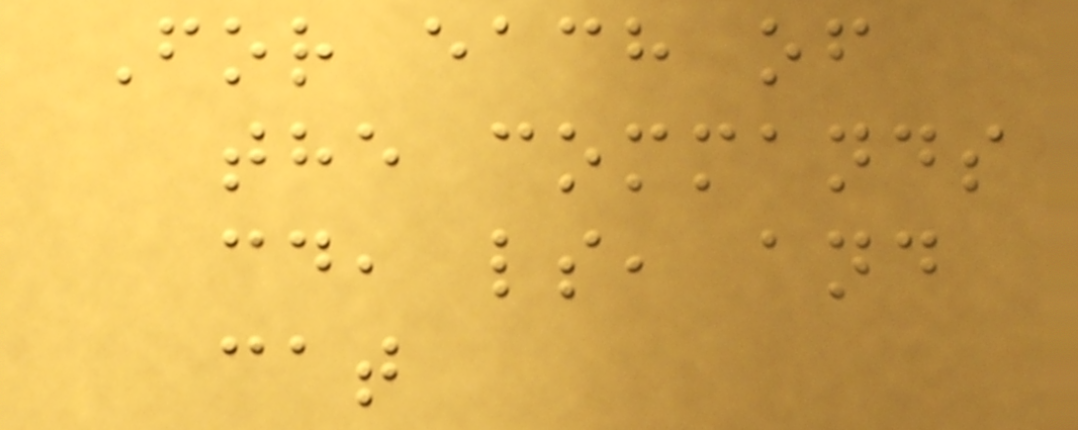For each of
the commands
cd, ls, and
cat
